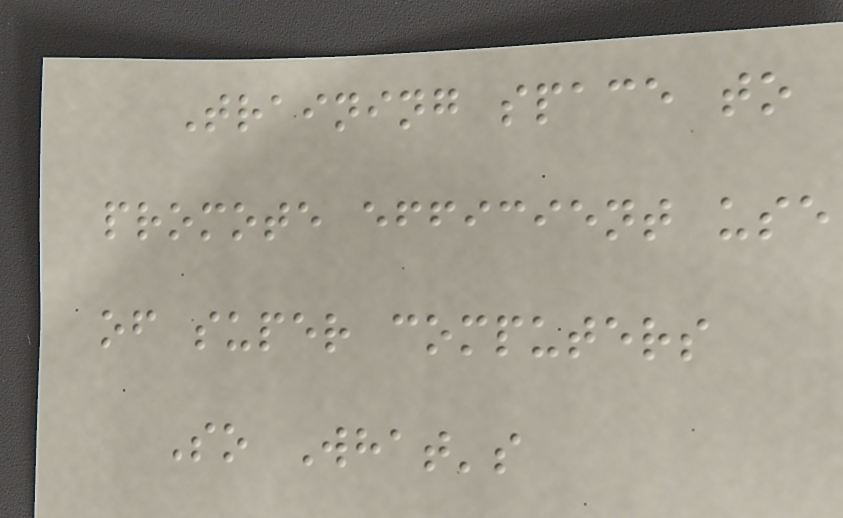Training space to
promote efficient use
of super computers
So What's
